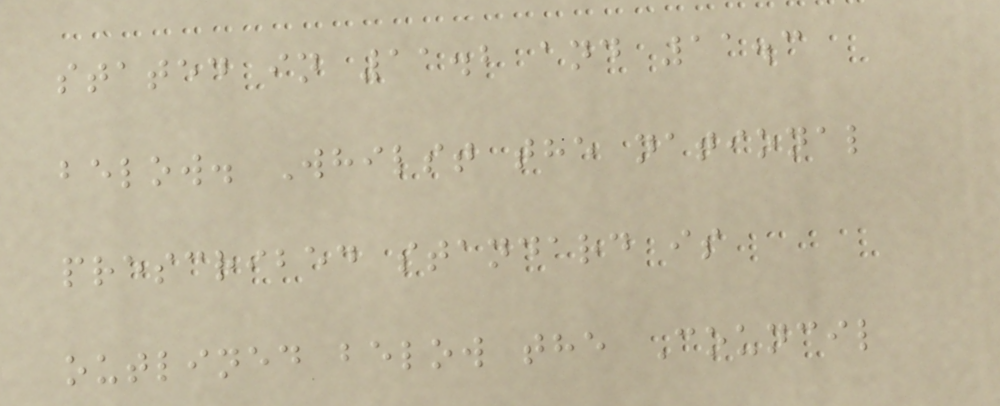stated in 11.2 and 11.3
below. Whilst the national
prescribed standard is
outlined below the Council
